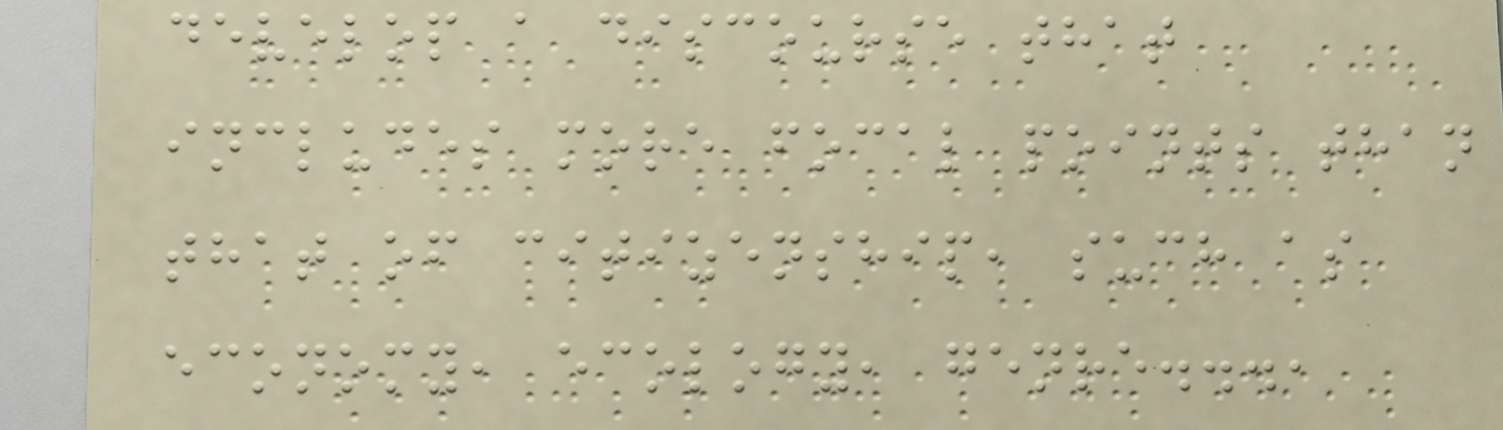develop a discourse that
includes more focal points than
that of citizenship, such as
economy, ecology, genre...,
